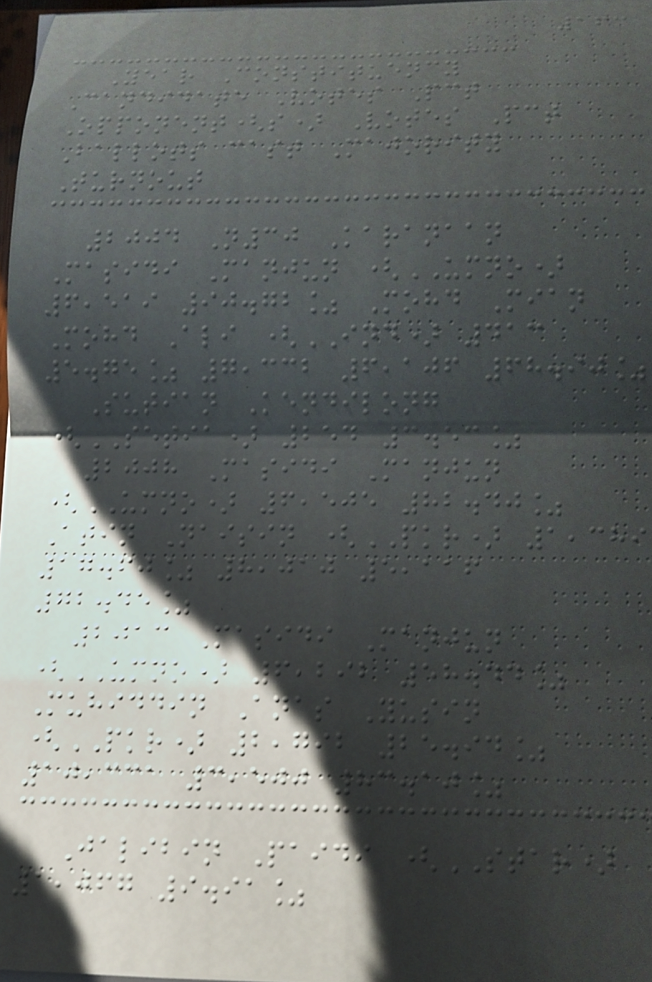163
Year Constituency
Candidate Votes Pct
Opponent(s) Votes Pct
Ballots cast Majority
Turnout
2004 N30 Karanaan
Masidi Manjun (UMNO)
6,519 90.72% Mohd Mian
Mohd Ali (IND) 413
5.75% 7,332 6,106 68.90%
Sutian Kendilong
(SETIA) 254 3.53%
2008 Masidi Manjun
(UMNO) 6,505 82.40%
Atin Naisin (PKR) 1,389
17.60% 8,010 5,116
72.45%
2013 Masidi Manjun
(UMNO) 6,292 58.44%
Muhiddin Anas Yusin
(PKR) 2,792 25.94%
10,331 3,500 83.10%
Jalibin Paidi (STAR)
1,067 9.91%
